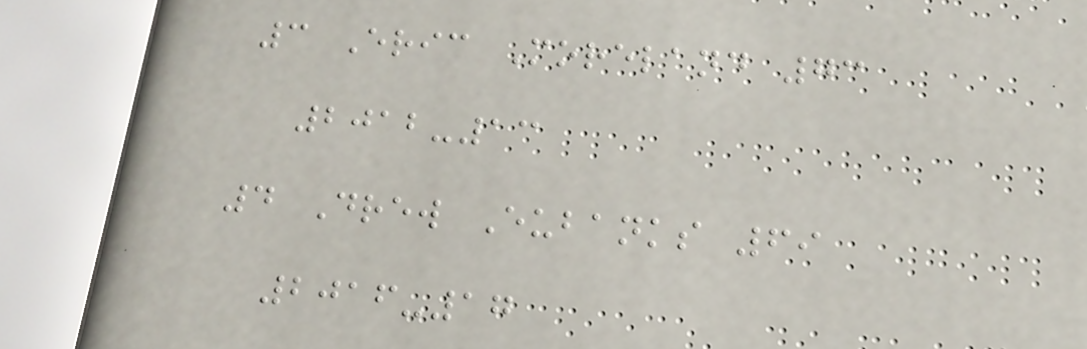3 Eric Moreland 73
2012-13
4 Drew Eubanks 69
2016-17
